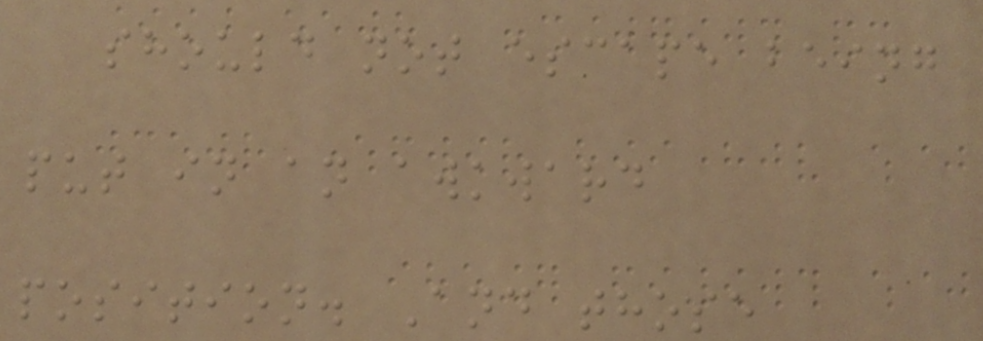should not escape being
put in an awkward
position. And those
